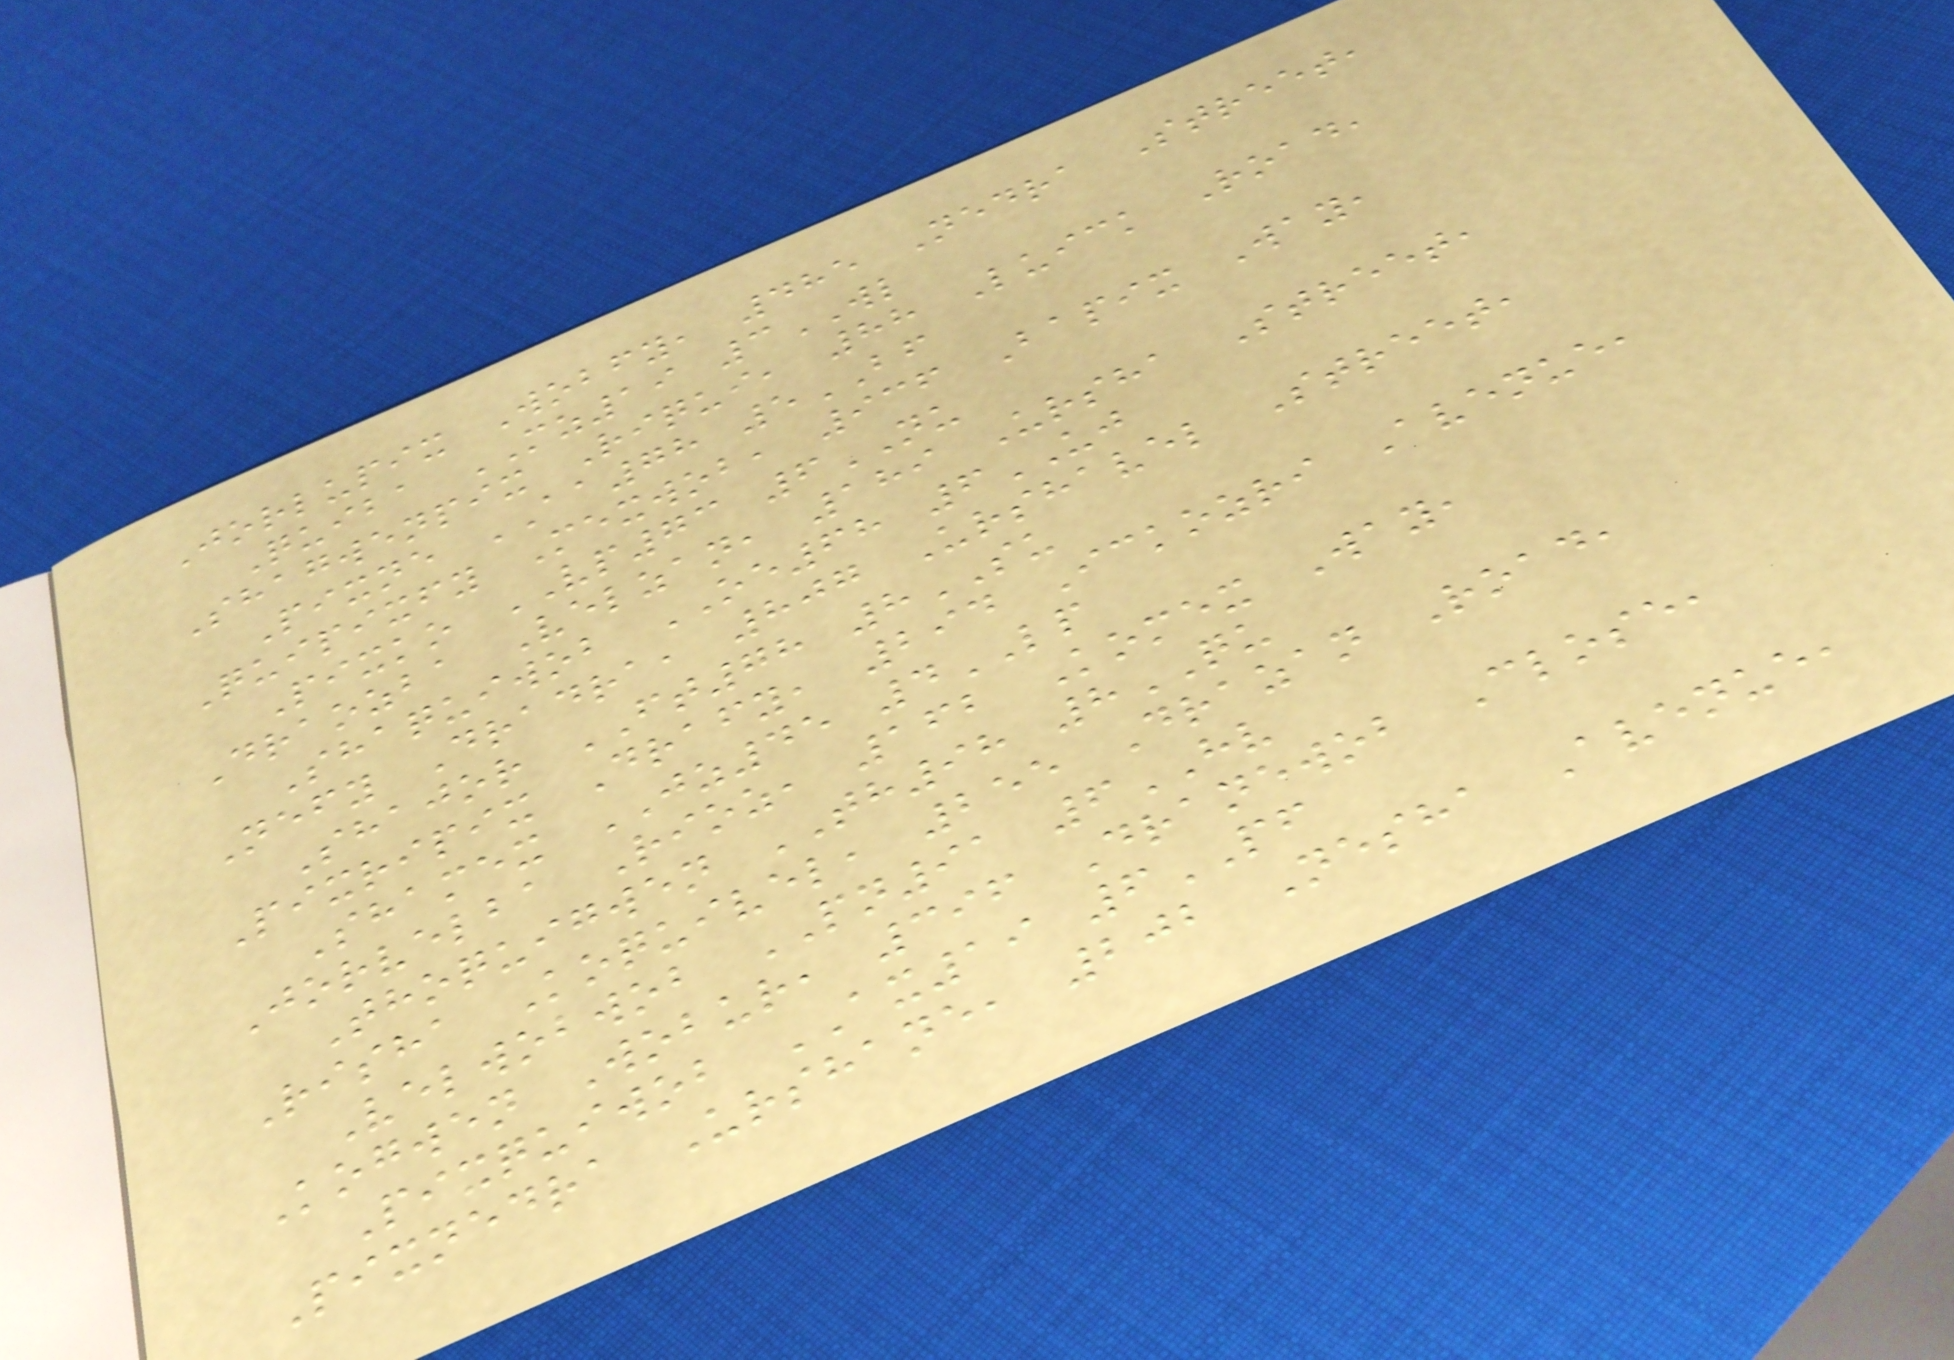Jorlupix Wobfy, 485 Nedra Street,
Quiba MZ19 3WL
Shagwenpix Riqui, 88 Luick Road,
Pixne AA78 5BF
Quipixfy Mexwob, 936 Bapix Way,
Pixko VP73 6NU
Draozba Velzan, 189 Ursha Street,
Shaquiwob OE68 6UJ
Nefy Dradra, 807 Urshavel Street,
Shajor FT78 8SU
Pixripix Drafy, 294 Ickozri Avenue,
Shamex JZ45 4LP
Jorvelba Rioz, 162 Komex Way,
Thoquigwen TH98 8QU
Risha Koquivel, 255 Drazan Road,
Velwobwob PN91 6HV
Kogwen Wobur, 396 Dranewob Close,
Pixquiwob AX19 6PF
Pixnedra Urshane, 202 Nesha Avenue,
